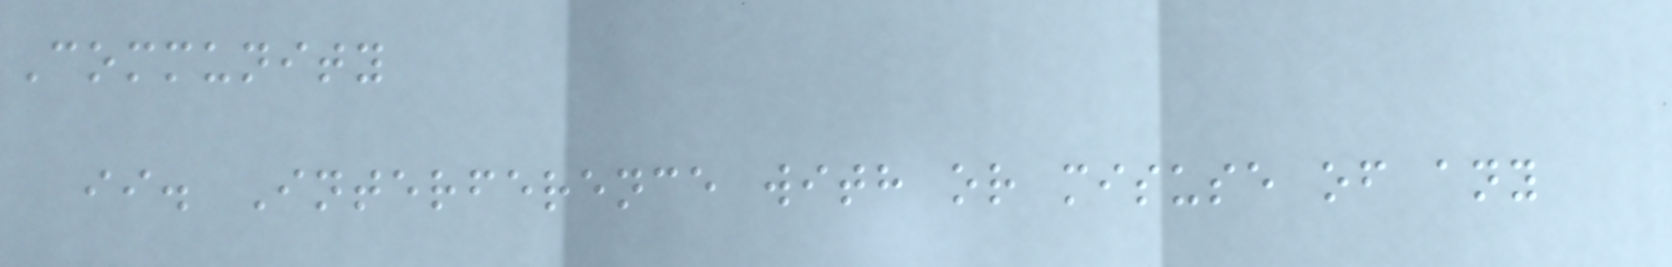Community
ii. Interference with or misuse of any
